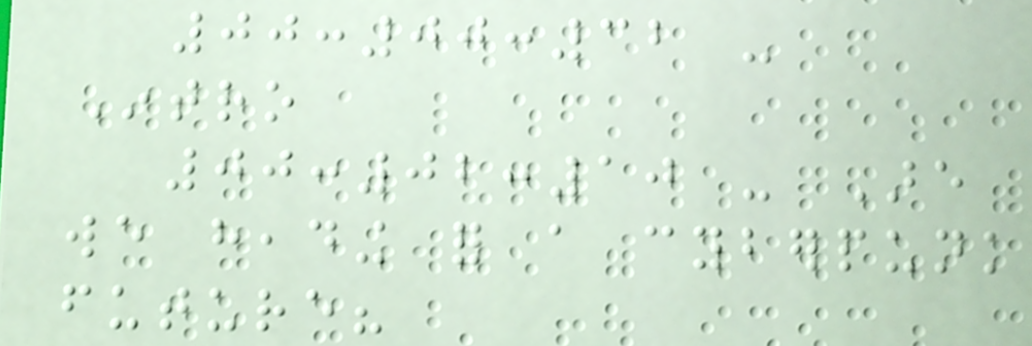00:00:32 -
Intro
00:02:10 - Are
we heading for a cyberpunk
future?
